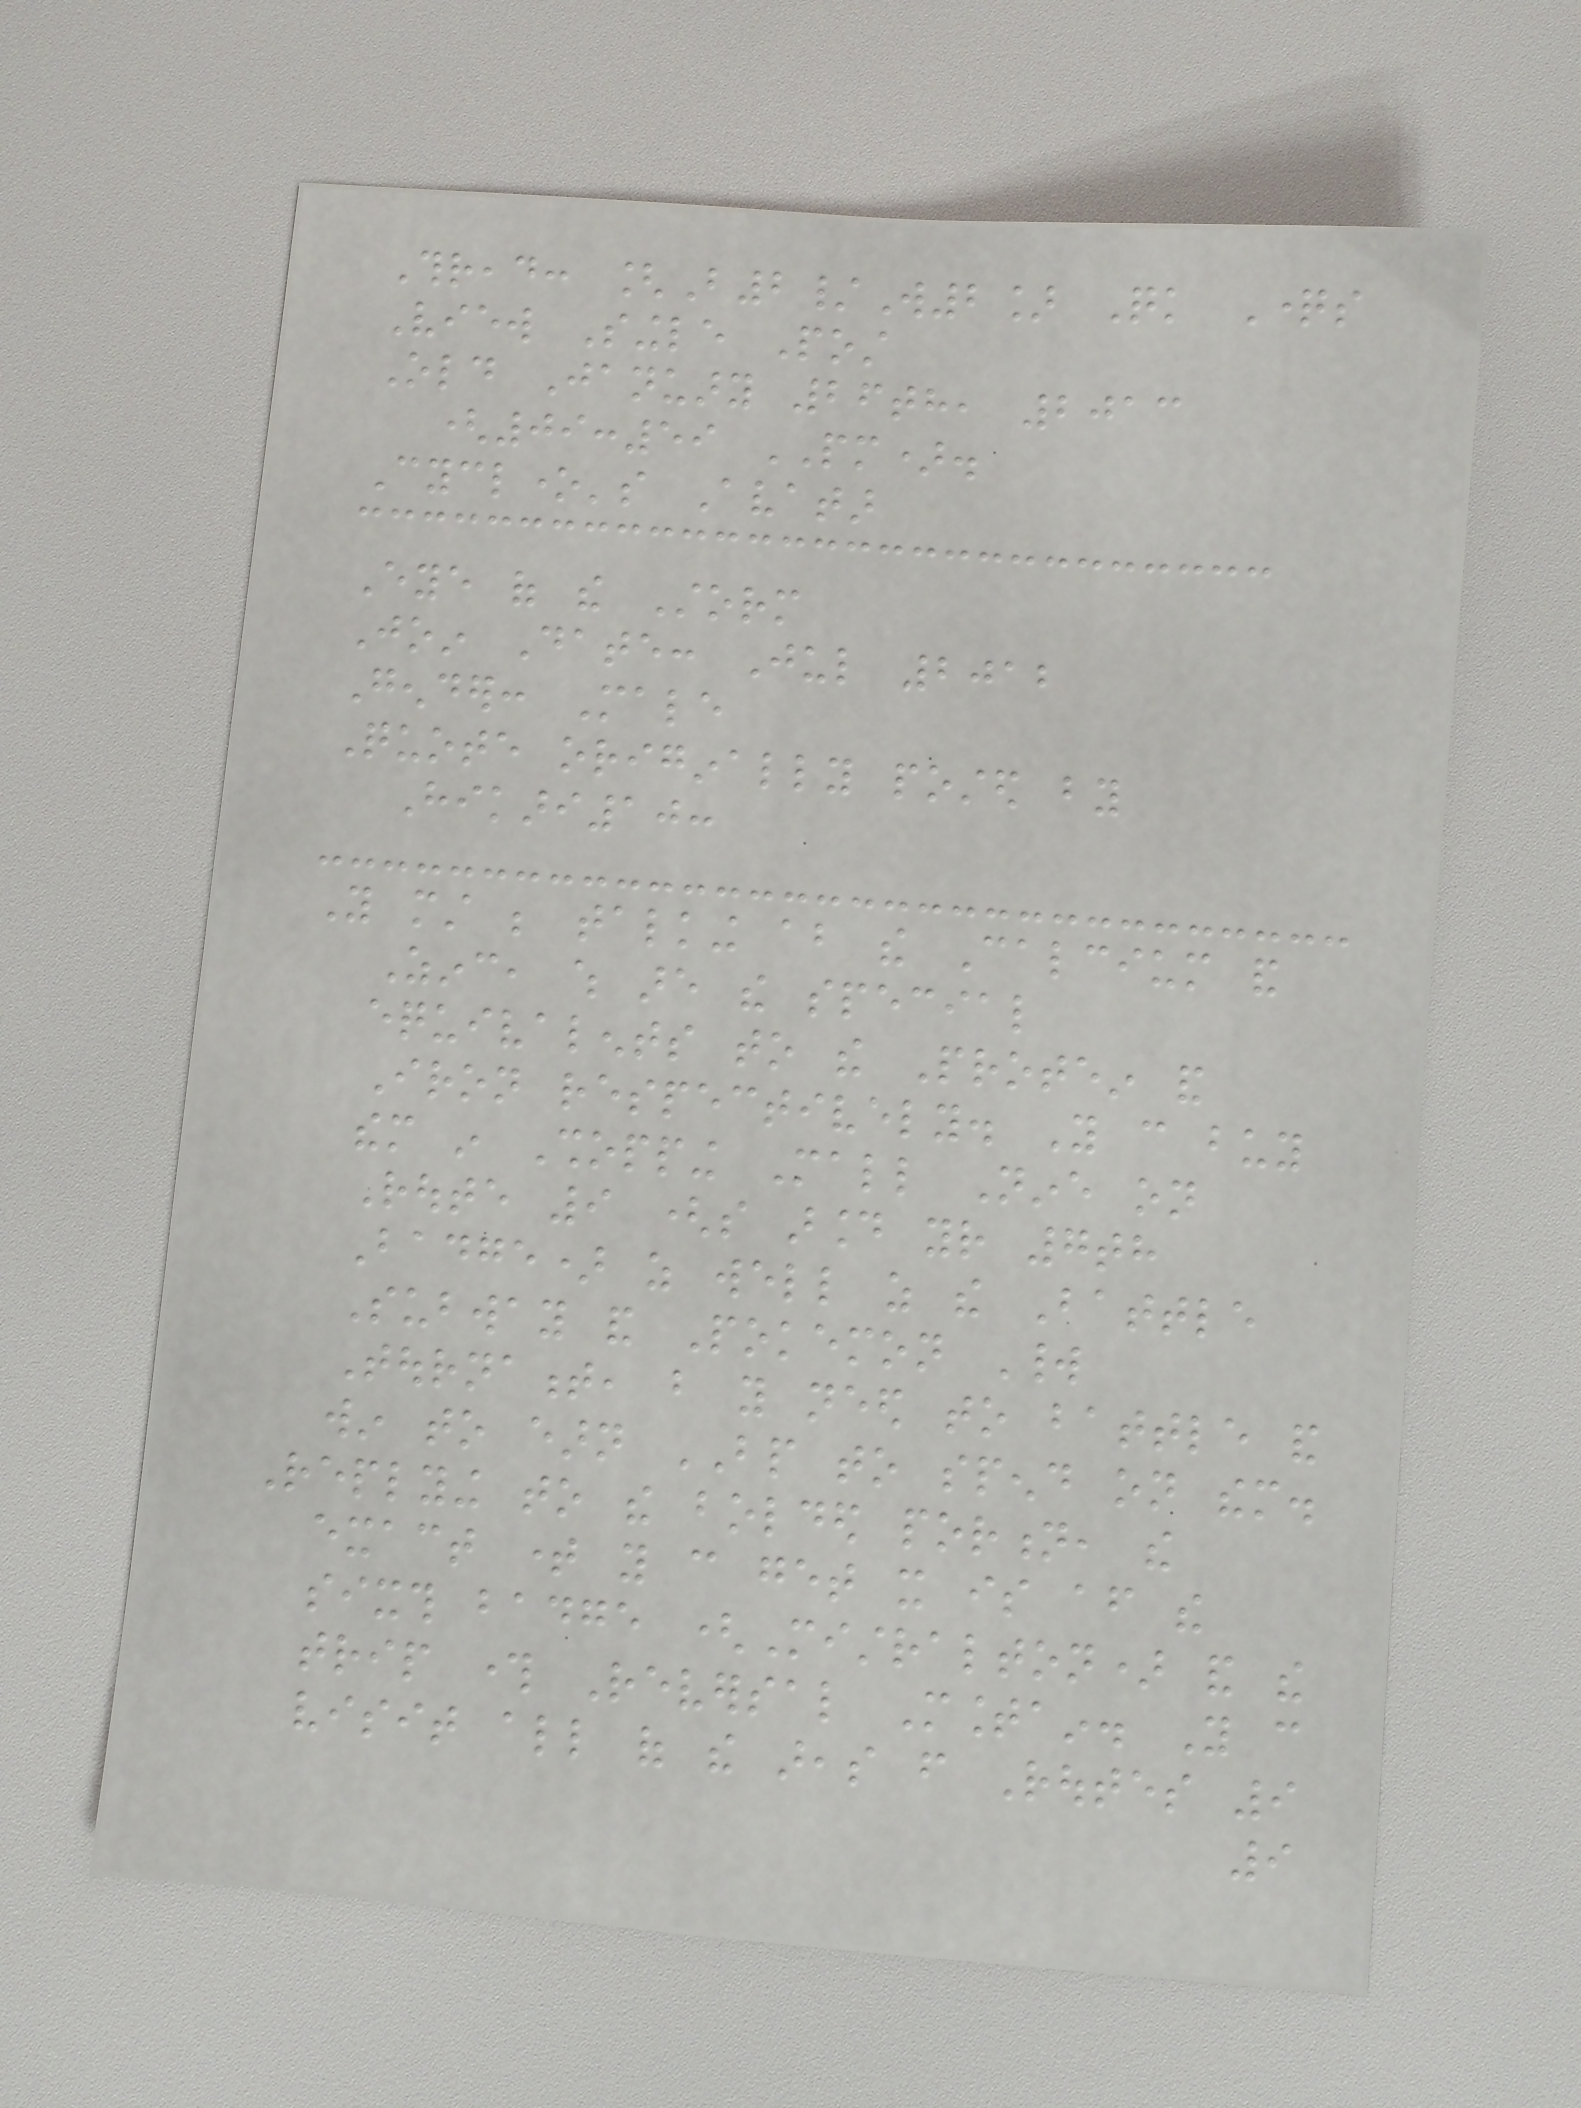Thread: [B2/W2] Quick Questions
View Single Post
Old January 26th, 2013
(09:59 PM).
Cyclone's Avatar
Eye of the Storm
Join Date: Jul 2012
Gender: Male
Quote originally posted by
Hikari10:
You must be talking about the Calcium and
Zinc, which are the special
equivalents to the Protein and
Iron respectively. You can buy
them in Shopping Mall Nine on
Route 9 (so around your 7th
Badge) as well as the Battle
Subway and Pokemon World
Tournament, but you need to battle and
win to earn BP to spend on them.
Replying to the bolded portion, the
exact time you can get it is after the
sixth badge (Mistralton) and the
trip through Reversal Mountain. You can
visit all of the areas from Routes 9
9
